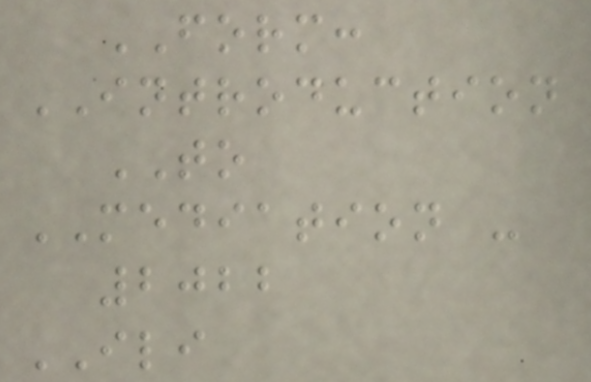FORM:
INTRODUCTION
TO
MEDIATION -
2022
ILI
